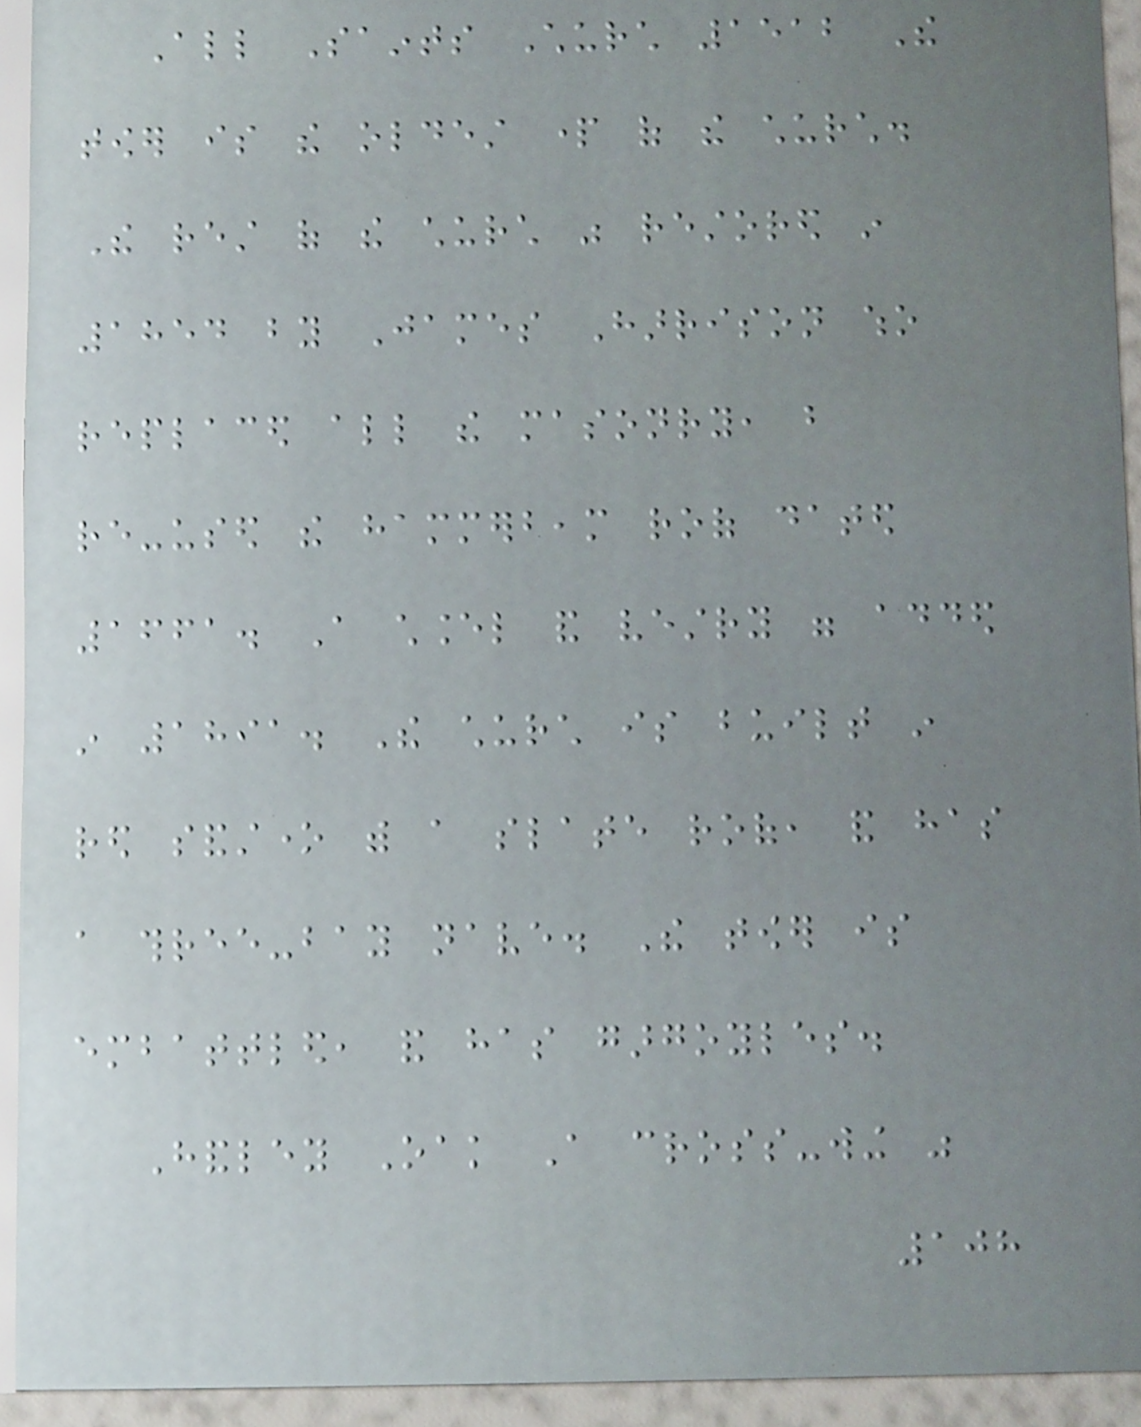All Saints Church 1512 The
tower is the oldest part of the church.
The rest of the church was restored in
1854 by James Harrison who
replaced all the masonry, but
re-used the hammerbeam roof dated
1661. A chancel and vestry were added
in 1891. The church is built in
red sandstone with a slate roof, and has
a three-bay nave. The tower is
embattled, and has gargoyles.
Handley Oak A cross-wing was
108
